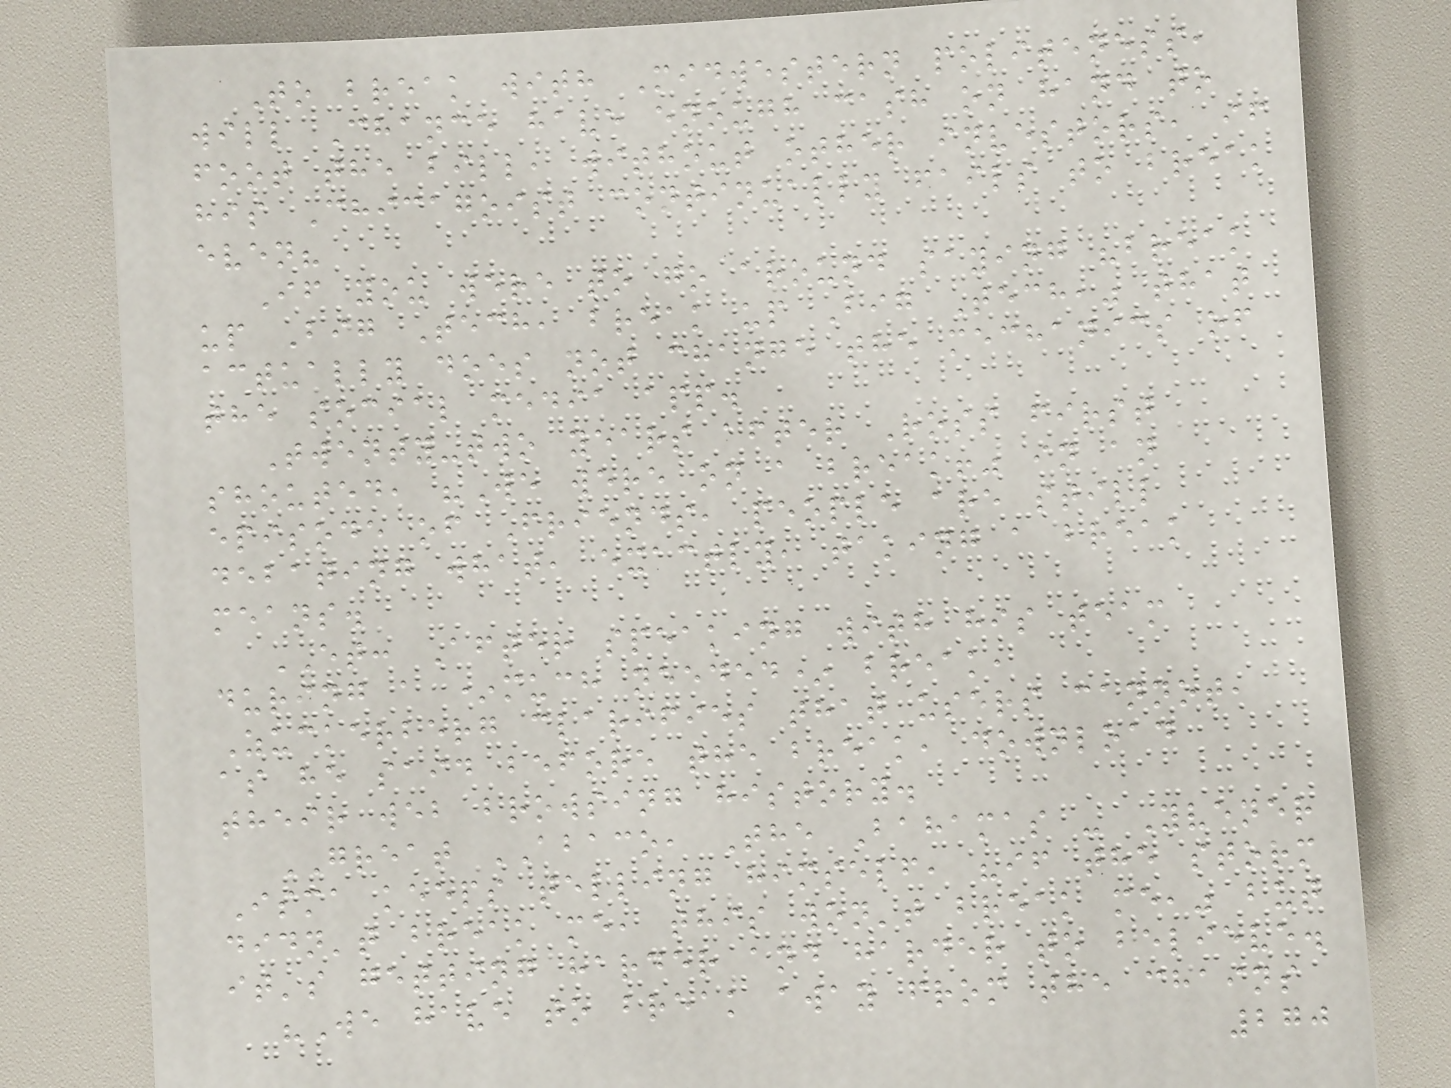To break with Midwestern politeness,
will Chance have enough cash on hand to
foot the bill, without other investors, if
his Chicagoist continually fails to break
even?
If you were to go around saying "break
up Big Tech, break up Big Tech," that
actually does not change the mechanics of
the social media app.
Twenty-two years after Ross first
shouted, "We were on a break!" in an
episode of Friends, people are still
debating what, exactly, taking a break
means.
ET: After speaking with his team
during a *much needed* break,
Zuckerberg clarifies that users cannot,
as he said before the break, download
their web browsing history.
GREAT ABACO, The Bahamas - Yvener
Isma keeps telling himself, "if the storm
didn't break me, this won't break me," but
it's getting harder and harder to believe.
"We have to break away from the chains
270
